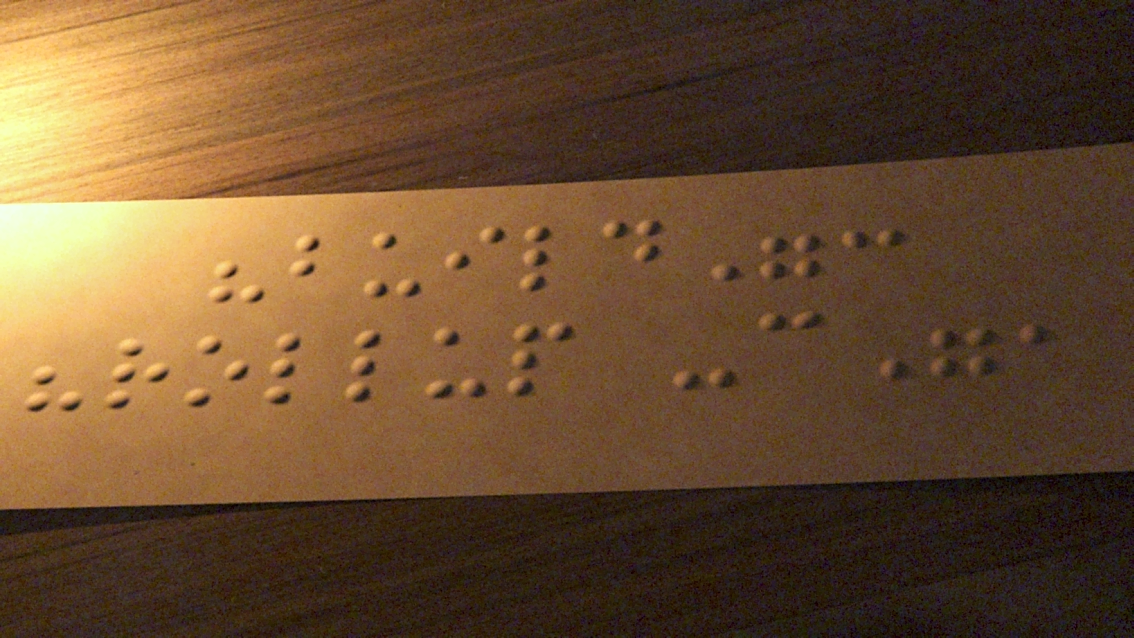"build":
"rollup -c",
